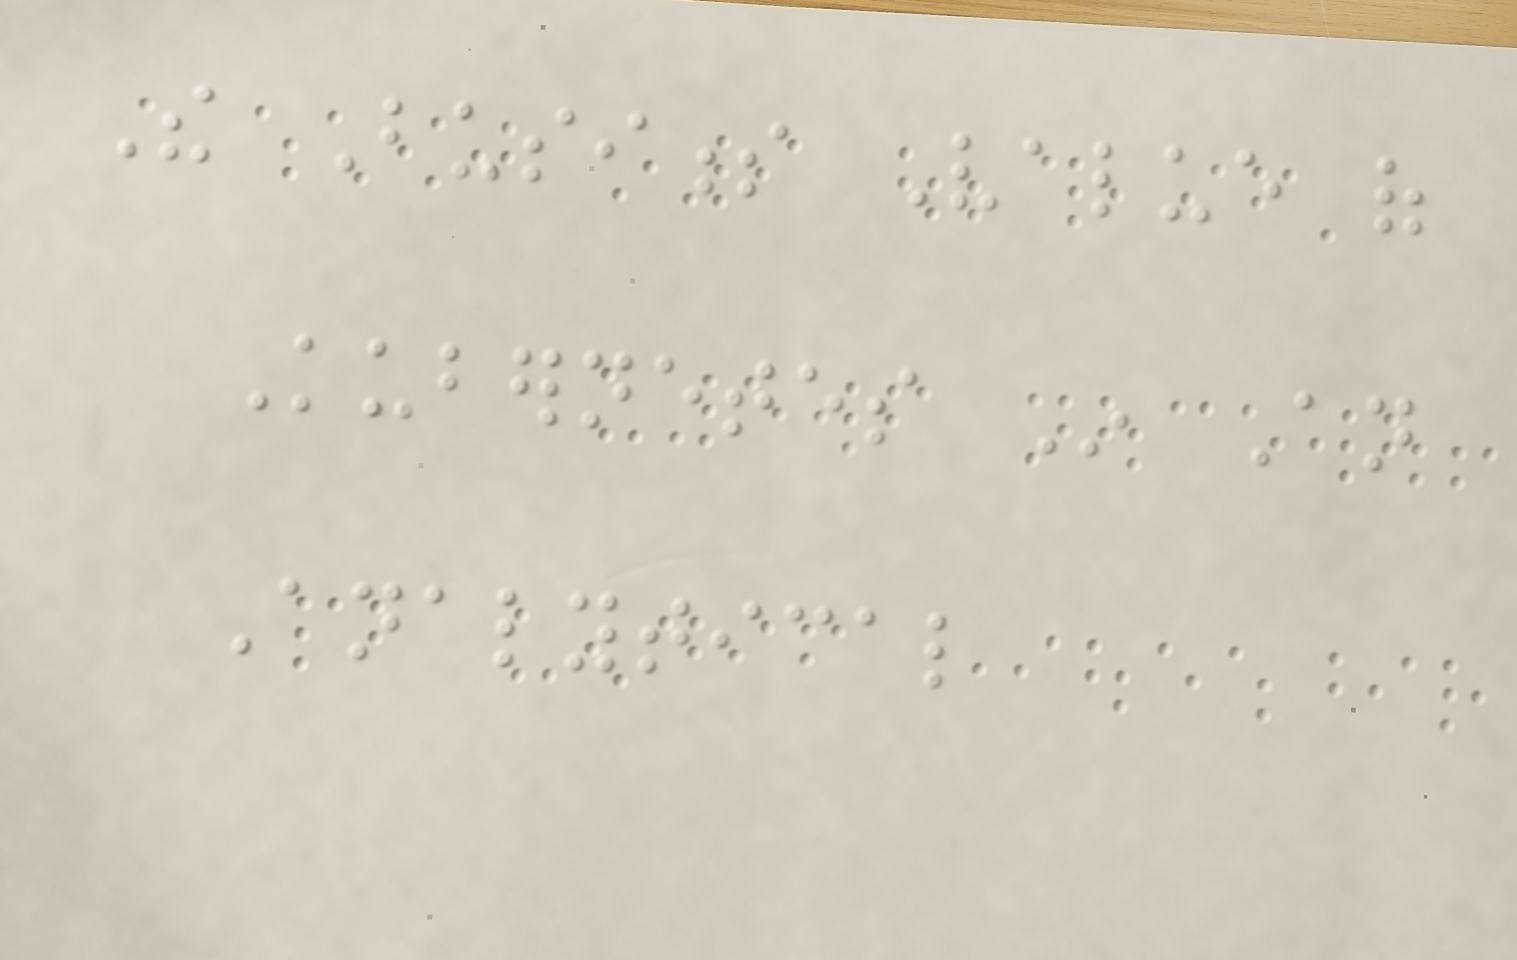The Business Value of
Kubernetes In An
Analytical
